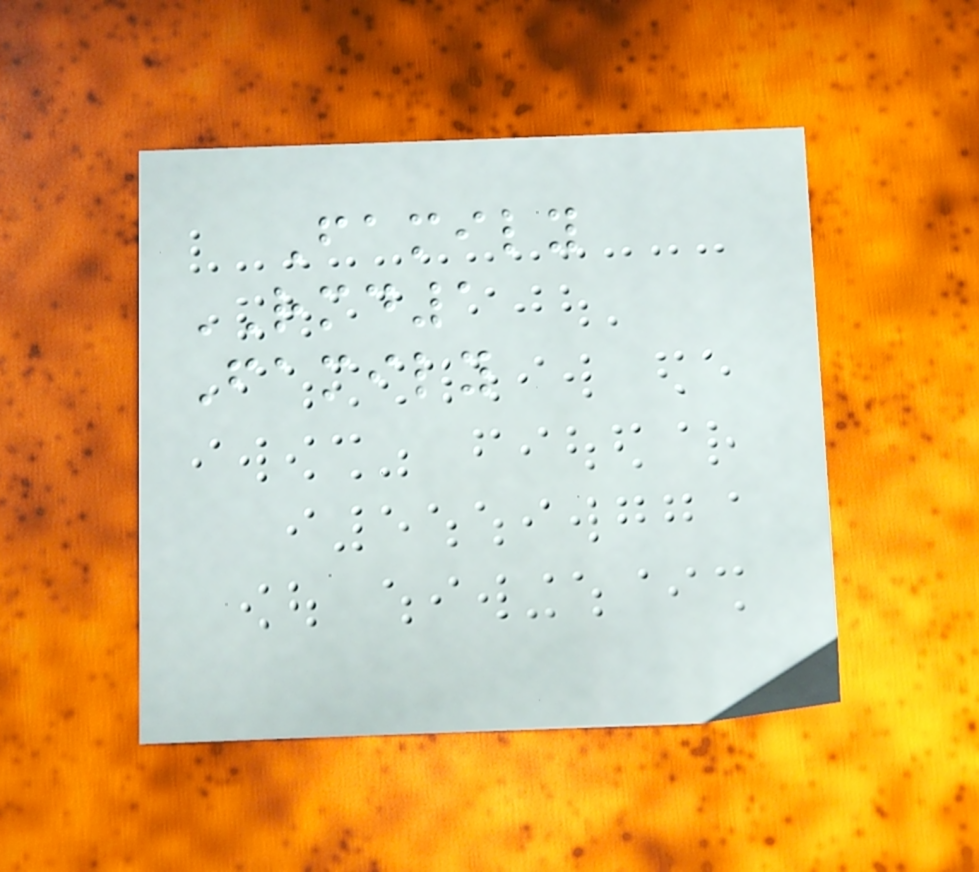Family
RMD1
Family
